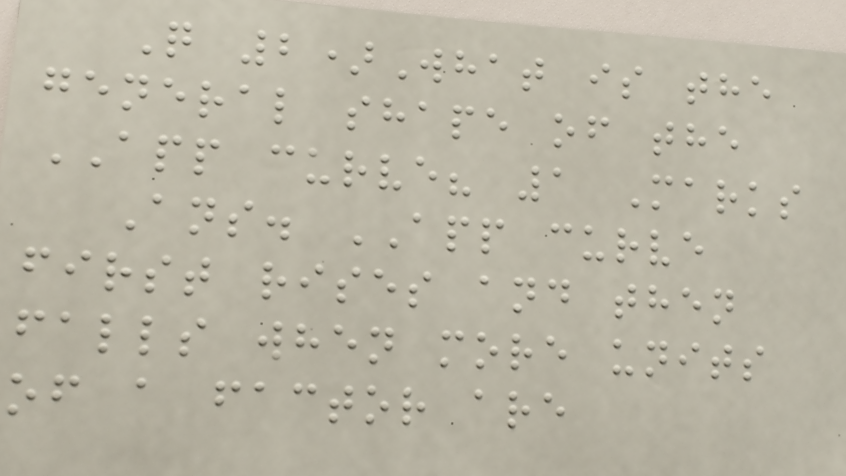Q 2)What is the
general shape of the
APP curve? 1 Marks
Ans. APP curve
first rises and then
falls when more units
of a factor are
